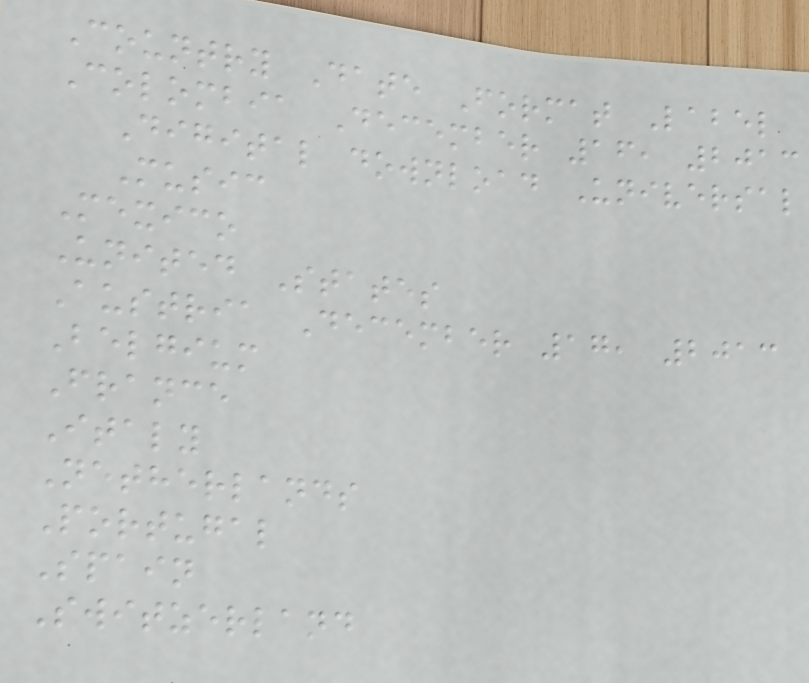Country Date Format Label
Colombia December 16, 2013
Digital download Universal
Music
Mexico
United States
Austria December 17, 2013
Belgium
France
Italy
Netherlands
Portugal
Spain
Switzerland
